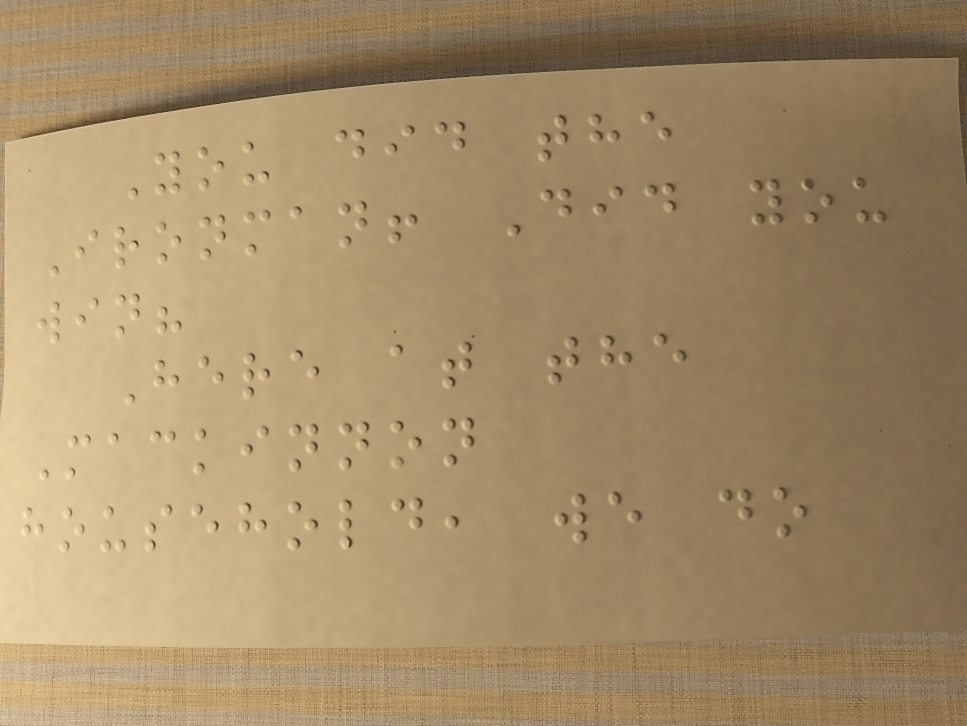You did the
Ironman! Did you
win?
Here at the
Mackinnon
household, we do
